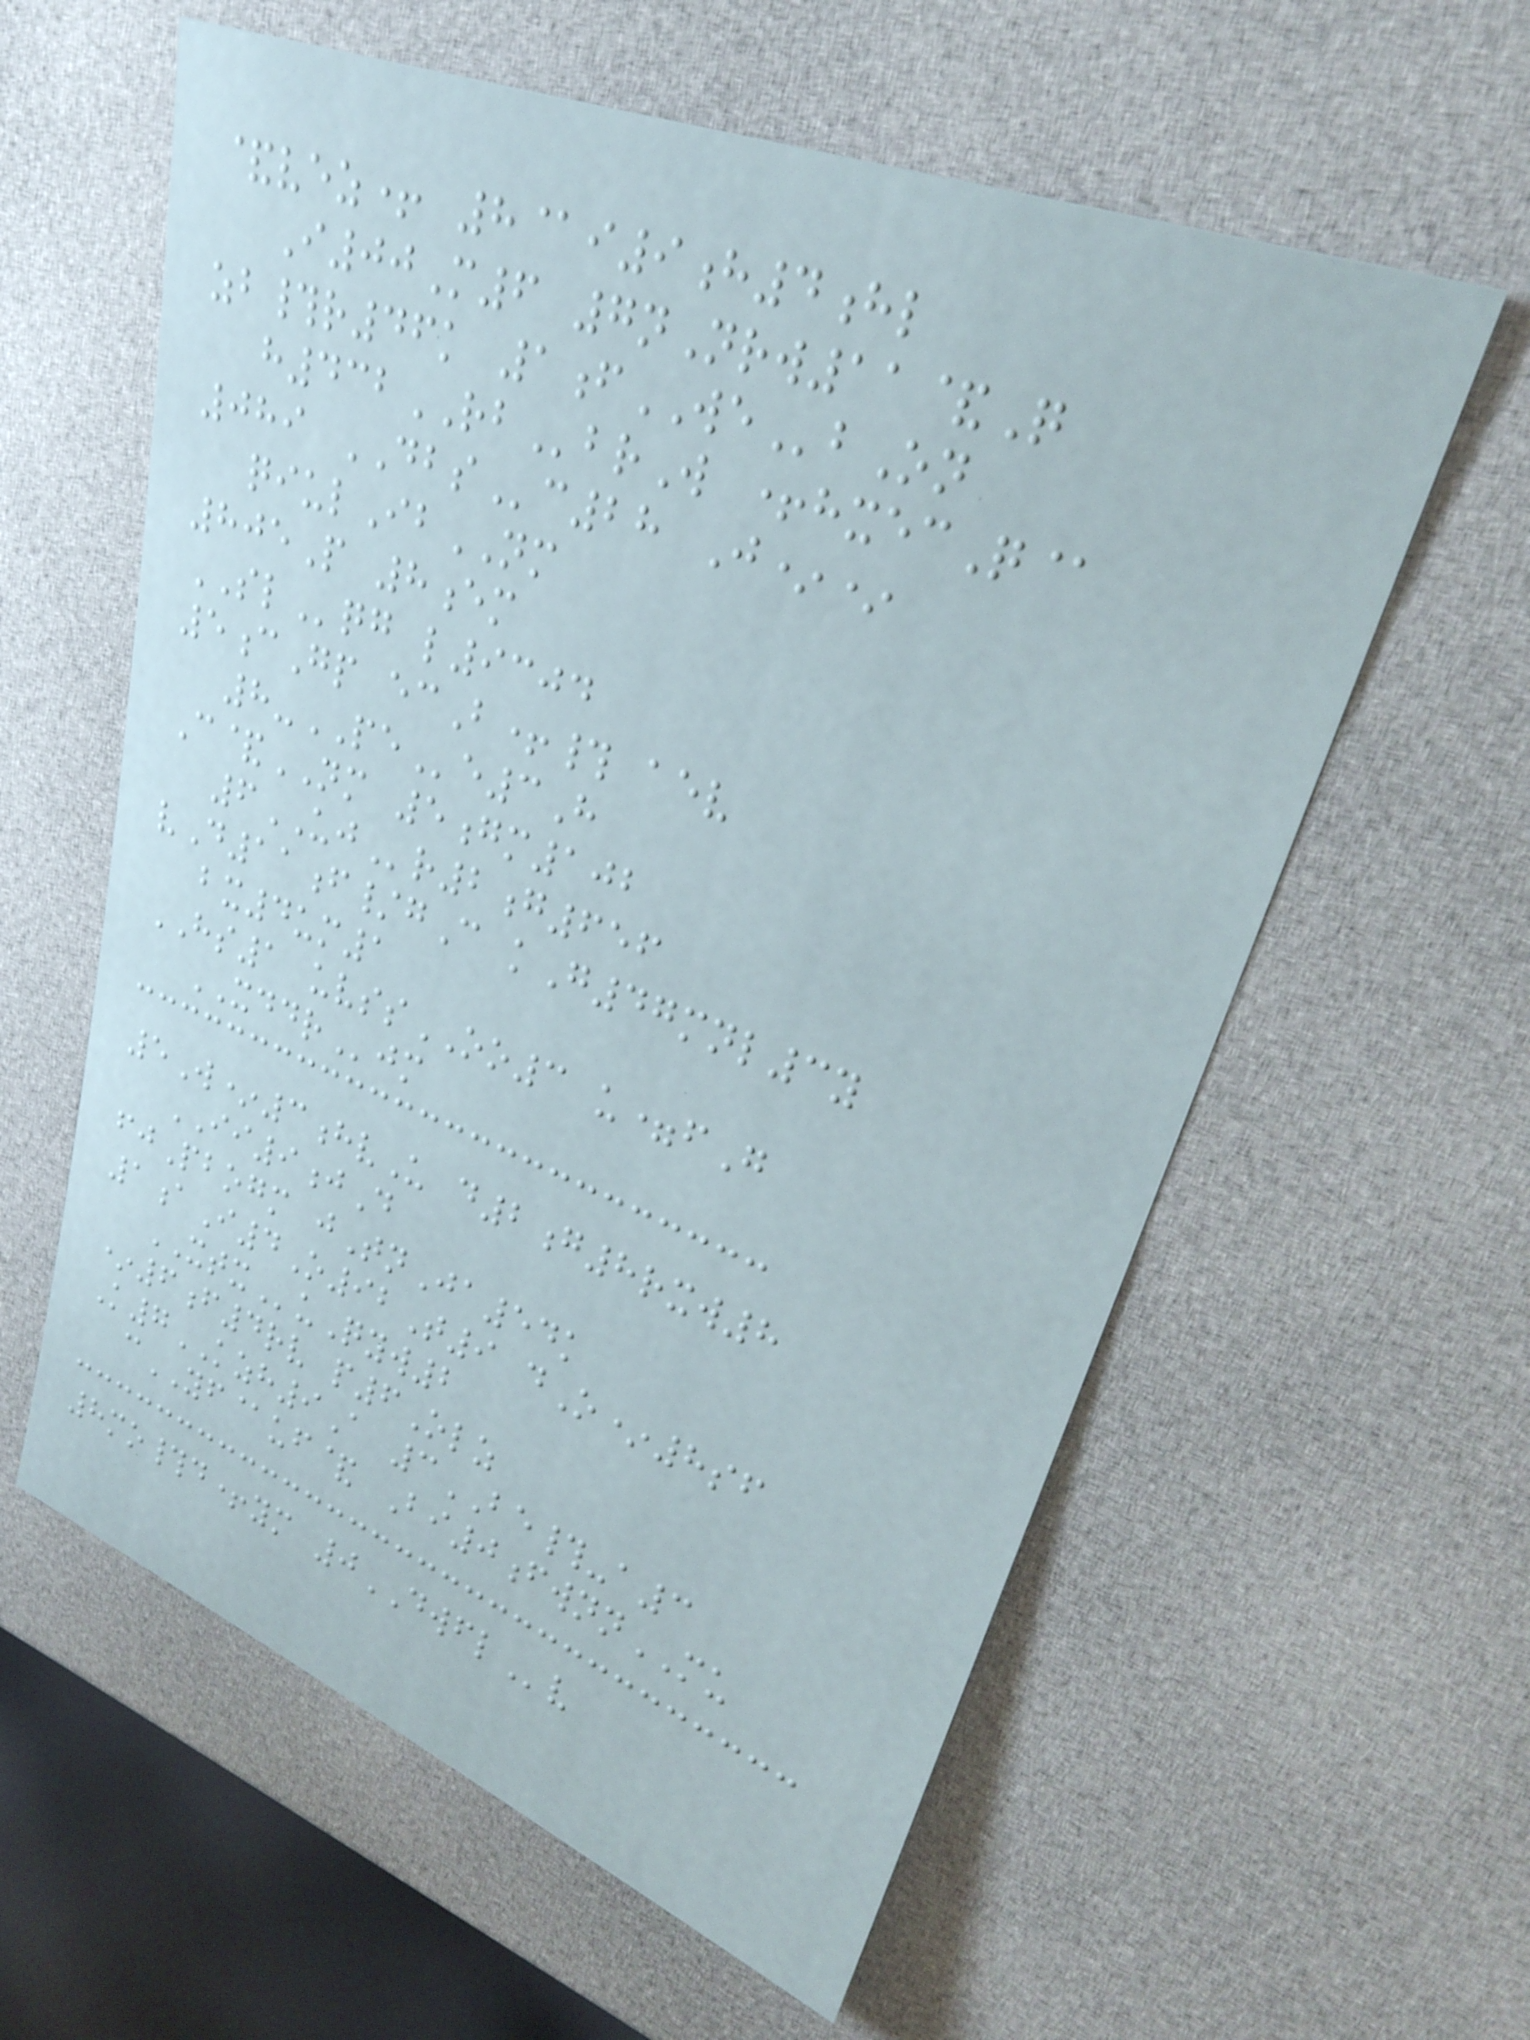&vez+ 8@i9h4hl
I00M6 7nNrw11&Q
zb#r46k 1fWEbOn
h432RBbrW +hxecQ@
089 DBSc28 J**
qiulIbNM
805P 8em
SLqg l9304
5cGp ecB+# aev
8-PEe3H
C&NM 5gm102
6UJr2g656
vD11f/gC kG47mnl3y
bx4um1
HS1 uvssOO3 u=fG
XDDRjm
5W*3hvU d2g8rxw8
II9jD
fjPbogm jTnJa54k
1aI4O92T9 dO*8sf
XTXuQyw2
*6f4rv p6Olz
K7KZH9A 3BE#-a3
cYF@uf& Bi0fwnnMU
8mo#d+ym 0DWFLv
